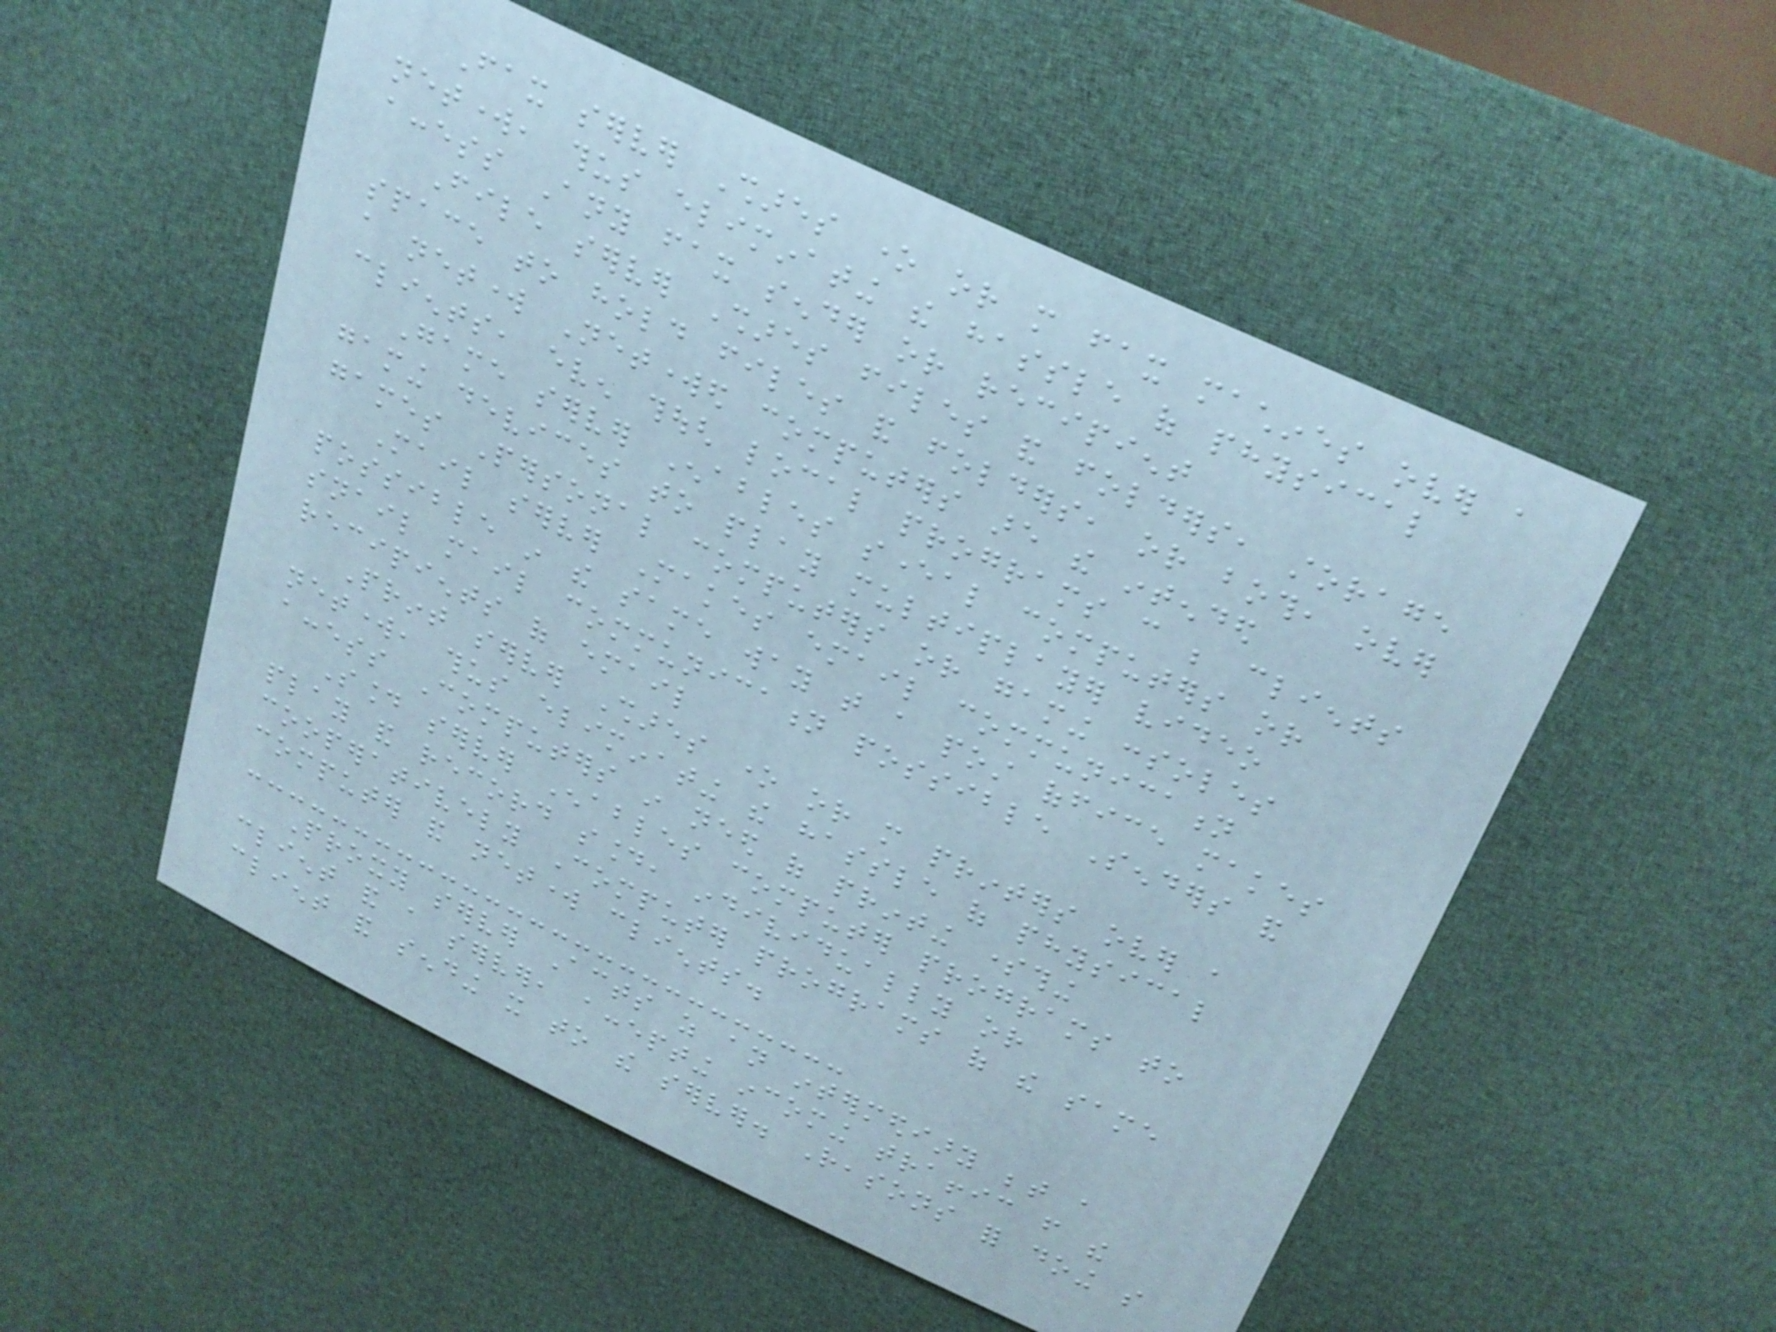Fax server Shares one or more fax machines over a
network, thus eliminating the hassle of physical
access Any fax sender or recipient
File server Shares files and folders, storage
space to hold files and folders, or both, over
a network Networked computers are the intended
clients, even though local programs can be clients
Game server Enables several computers or
gaming devices to play multiplayer video
games Personal computers or gaming consoles
Mail server Makes email communication
possible in the same way that a post office makes
snail mail communication possible Senders and
recipients of email
Print server Shares one or more printers over a
network, thus eliminating the hassle of physical
access Computers in need of printing something
Sound server Enables computer programs to
play and record sound, individually or
cooperatively Computer programs of the same
computer and network clients.
Proxy server Acts as an intermediary between a
client and a server, accepting incoming traffic from the
client and sending it to the server. Reasons for doing so
